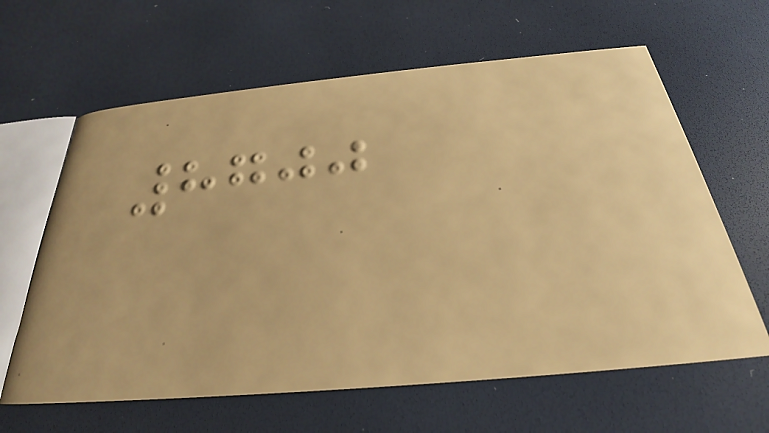8700
